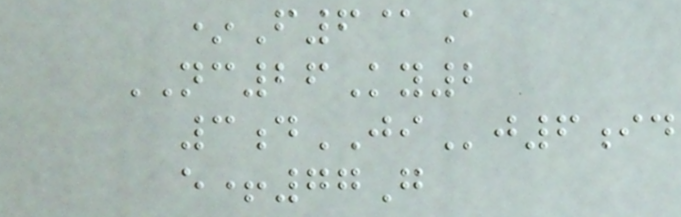*F6@A
NC26Ky2
3dJIj6id
e+77G
